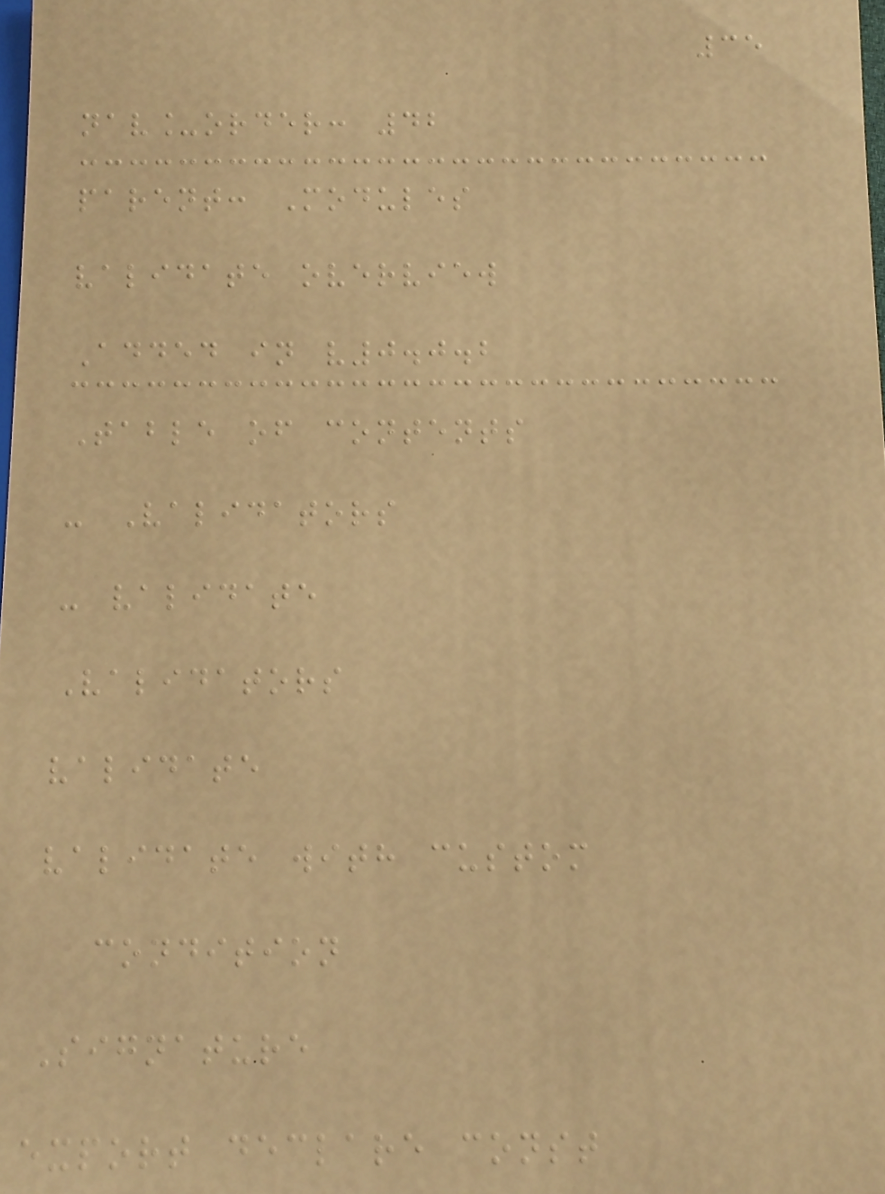35
nav_order: 42
parent: Modules
validate overview
Added in v0.0.2
Table of contents
- Validators
- validate
Validators
validate
validate with custom
condition
Signature
export declare const
